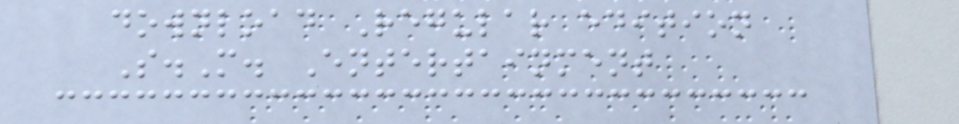download Regular edition
S.M. Entertainment
